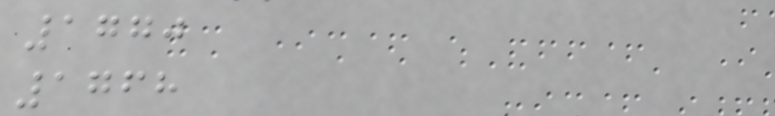1770
1768
